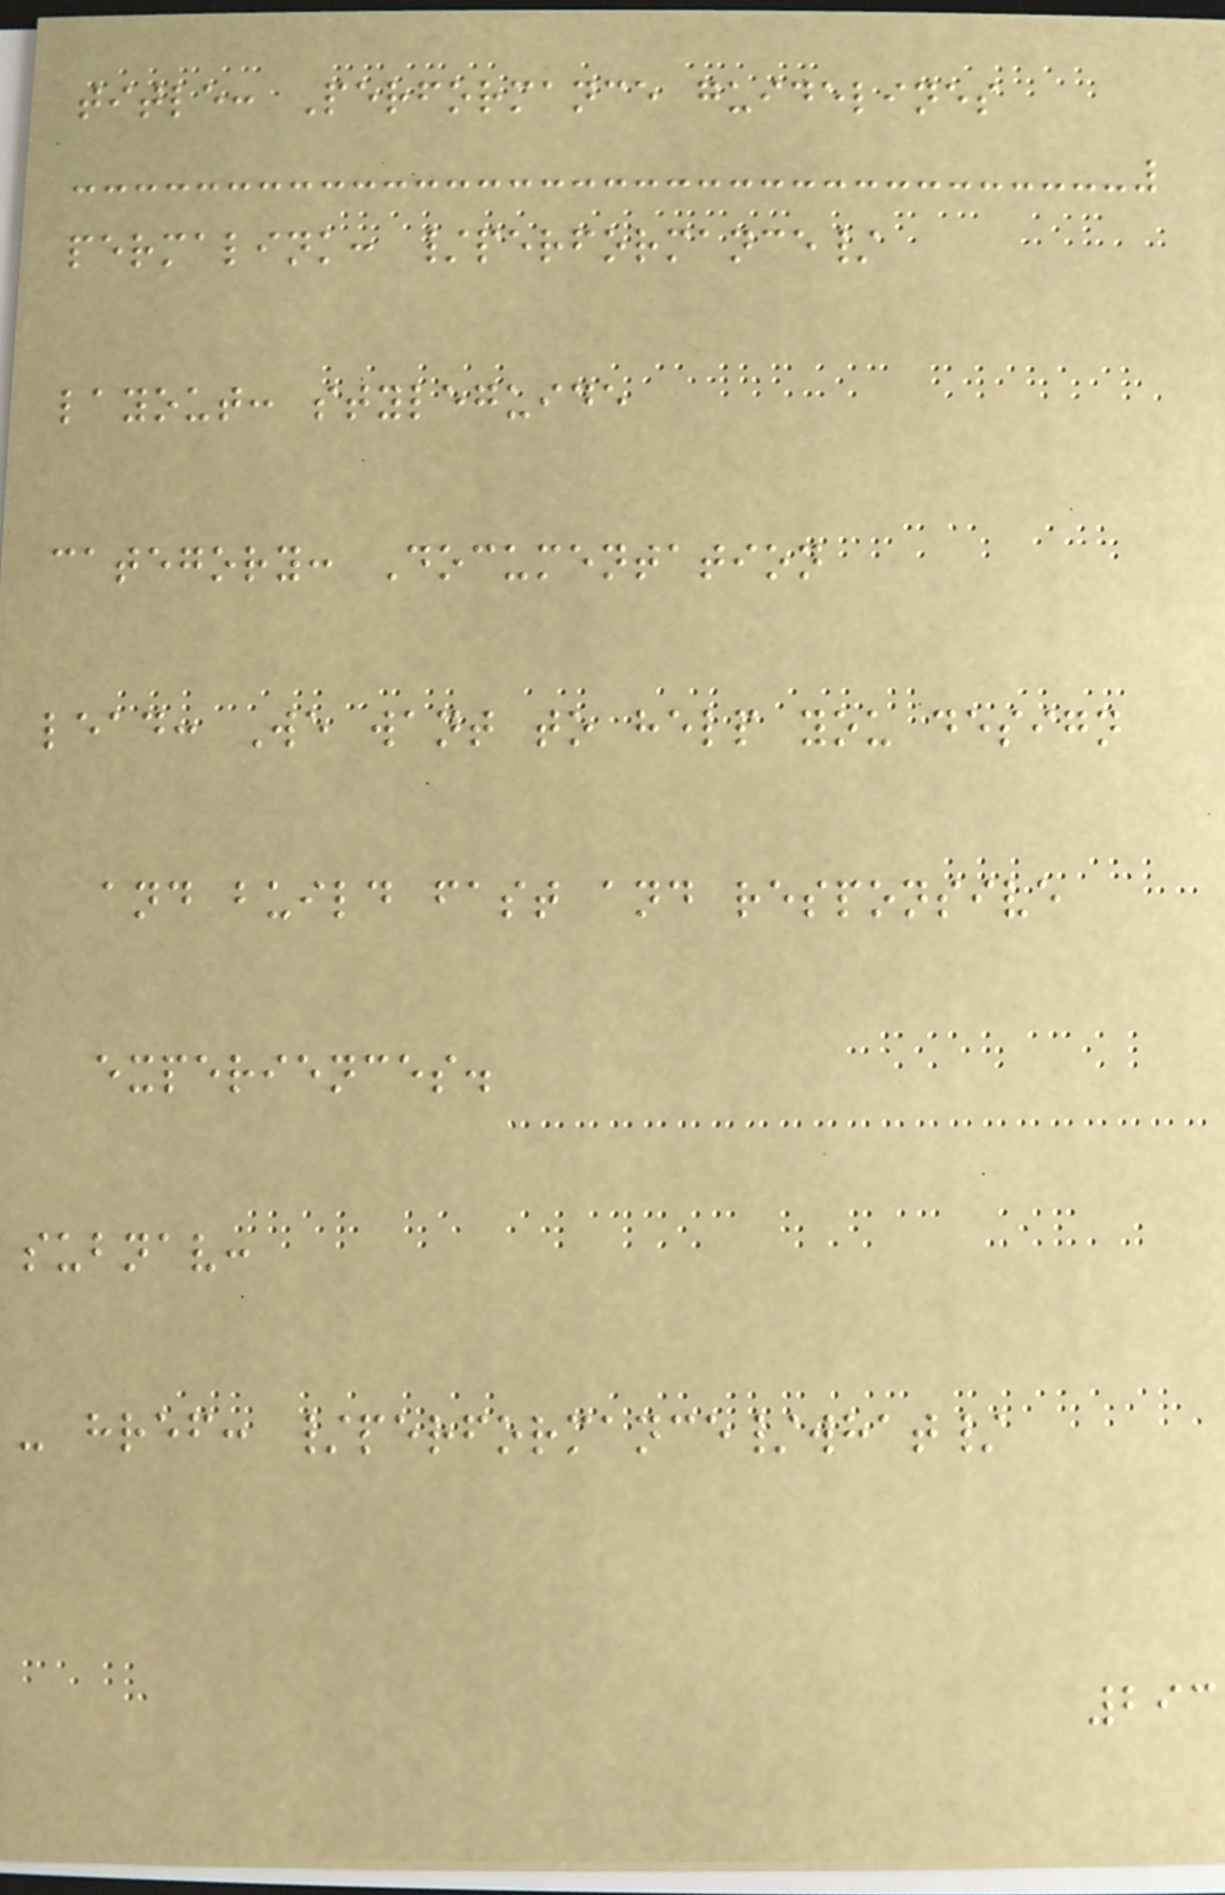title: Performance guidelines
permalink: /performance/
layout: styleguide
category: Documentation
lead: We want to help you design
and build fast and responsive
experiences.
subnav:
- href: /performance/what/
293
